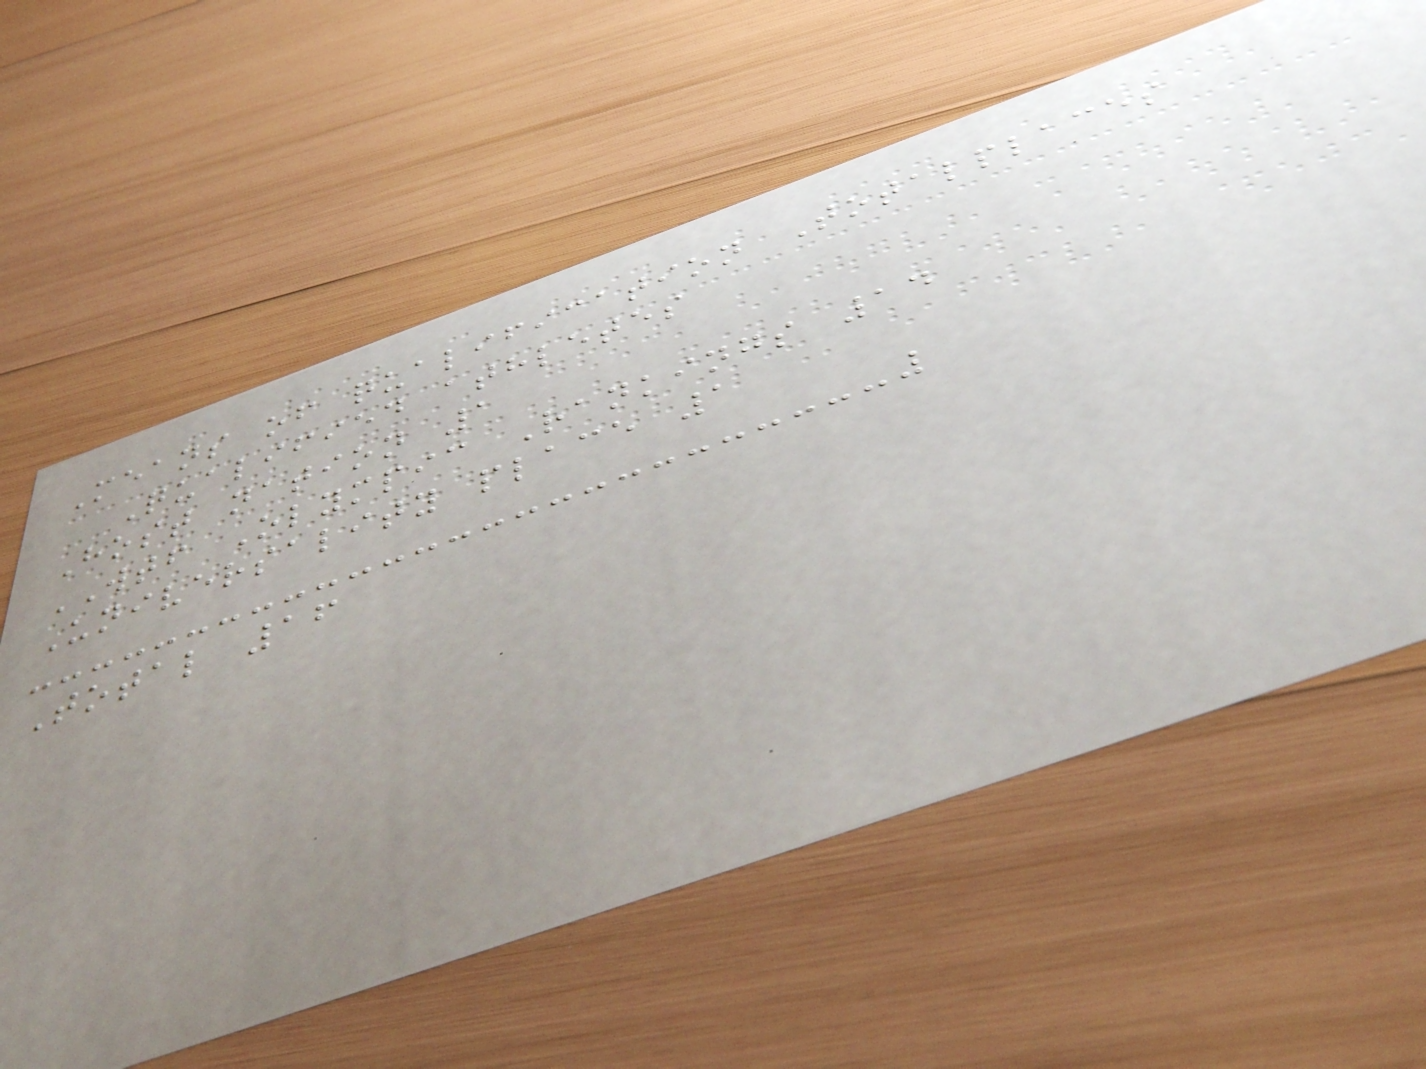Means of qualification Totalplaces
Qualified athletes
Host nation 1
WTF Olympic Rankings 14
Universality place 1
Total 16
